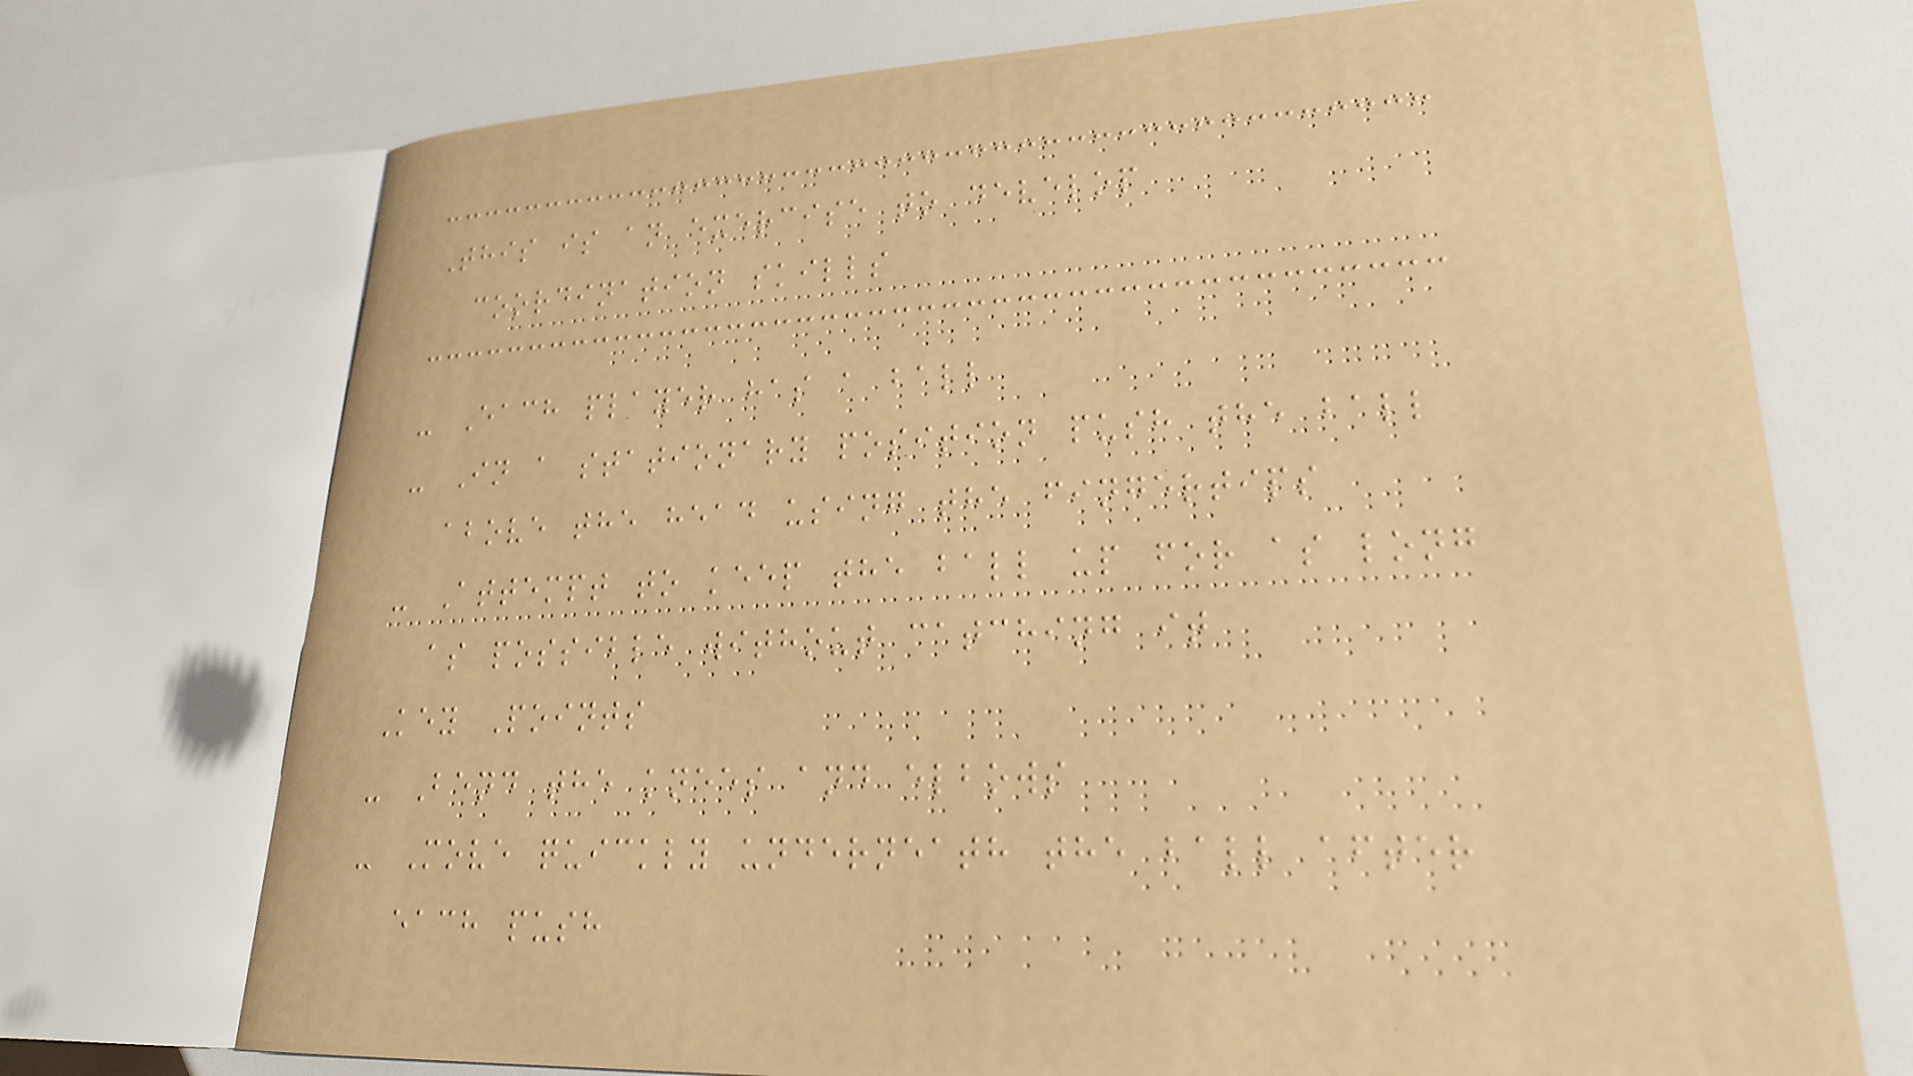This is an exercise to develop
coordination skills
- Each player has a ball
- In a stationary position push the ball
above the head using the fingertips
- Attempt to keep the ball up for as long
as possible without catching it
Key Points
- Bend the knees and elbows
- Move quickly underneath the ball after
each push
